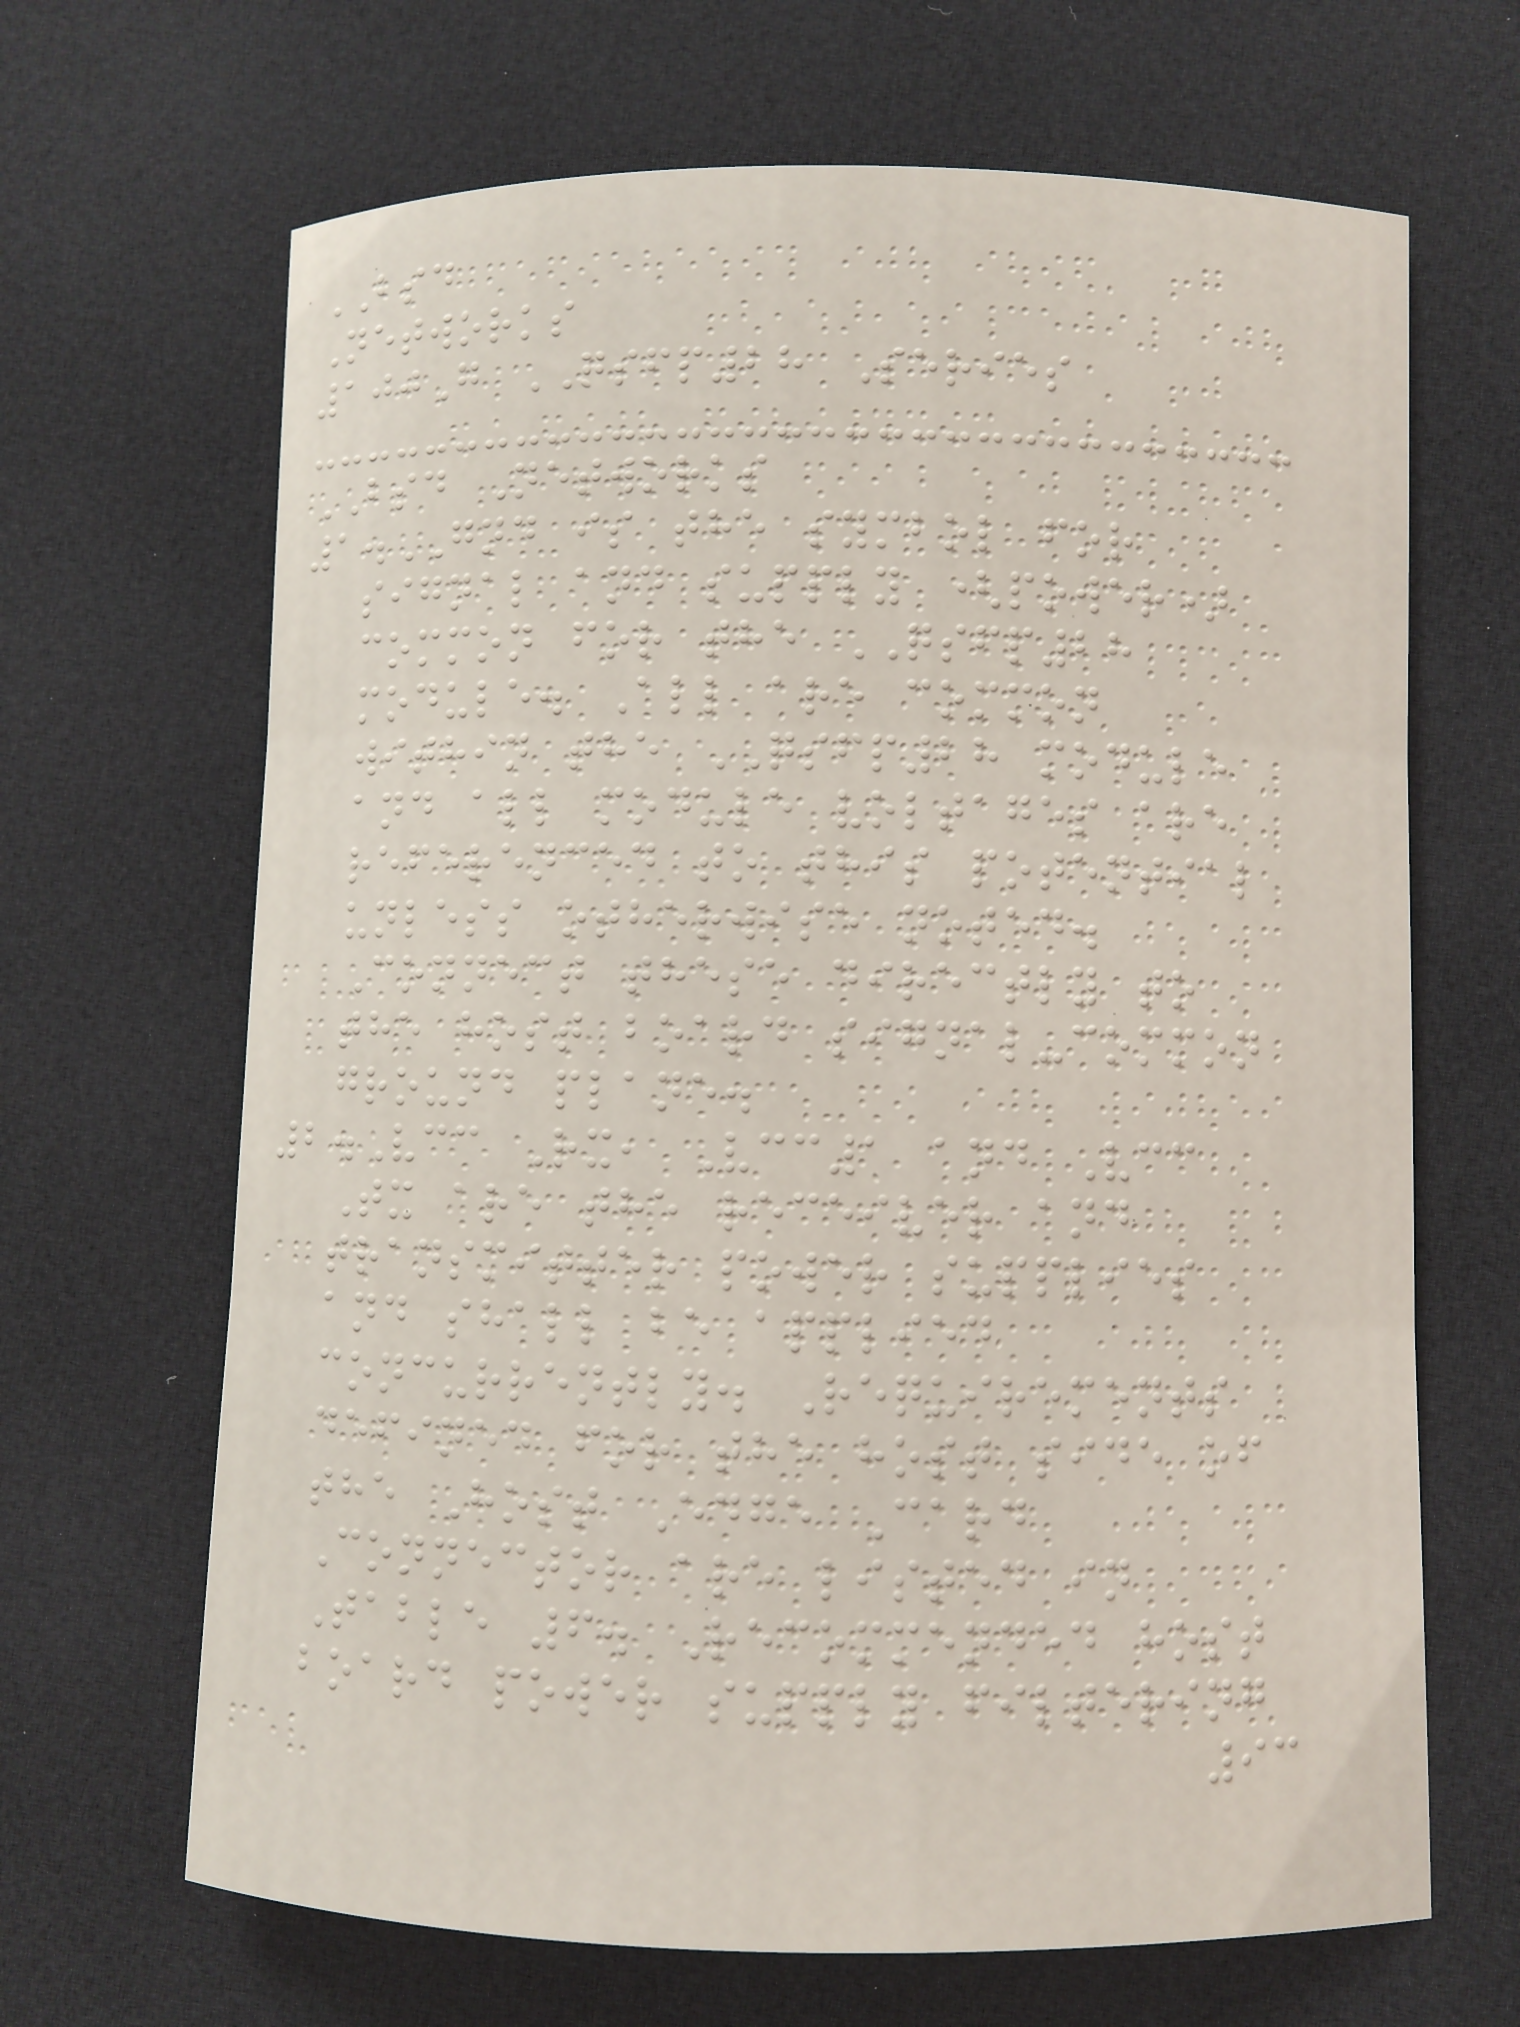BSD
Networks
100G QSFP28 Series
BSD Networks
1.GND is the symbol for
signal and supply (power)
common for the QSFP28
module. All are common
within the QSFP28 module
and all module voltages are
referenced to this potential
unless otherwise noted.
Connect these directly to
the host board signal-common
ground plane.
2.Vcc Rx, Vcc1 and Vcc
Tx are the receiver and
transmitter power supplies
and shall be applied
concurrently. Requirements
defined for the host side of
the Host Edge Card
Connector are listed in
Table 6. Recommended host
board power supply filtering
93
